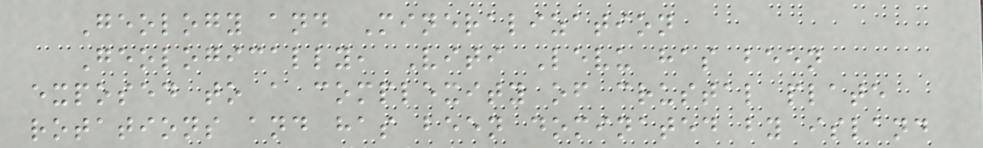Geology and Mineralization
Geologically, Viti Levu has been
exposed to a complexity of crustal plate
rotations and has been dominated by island
